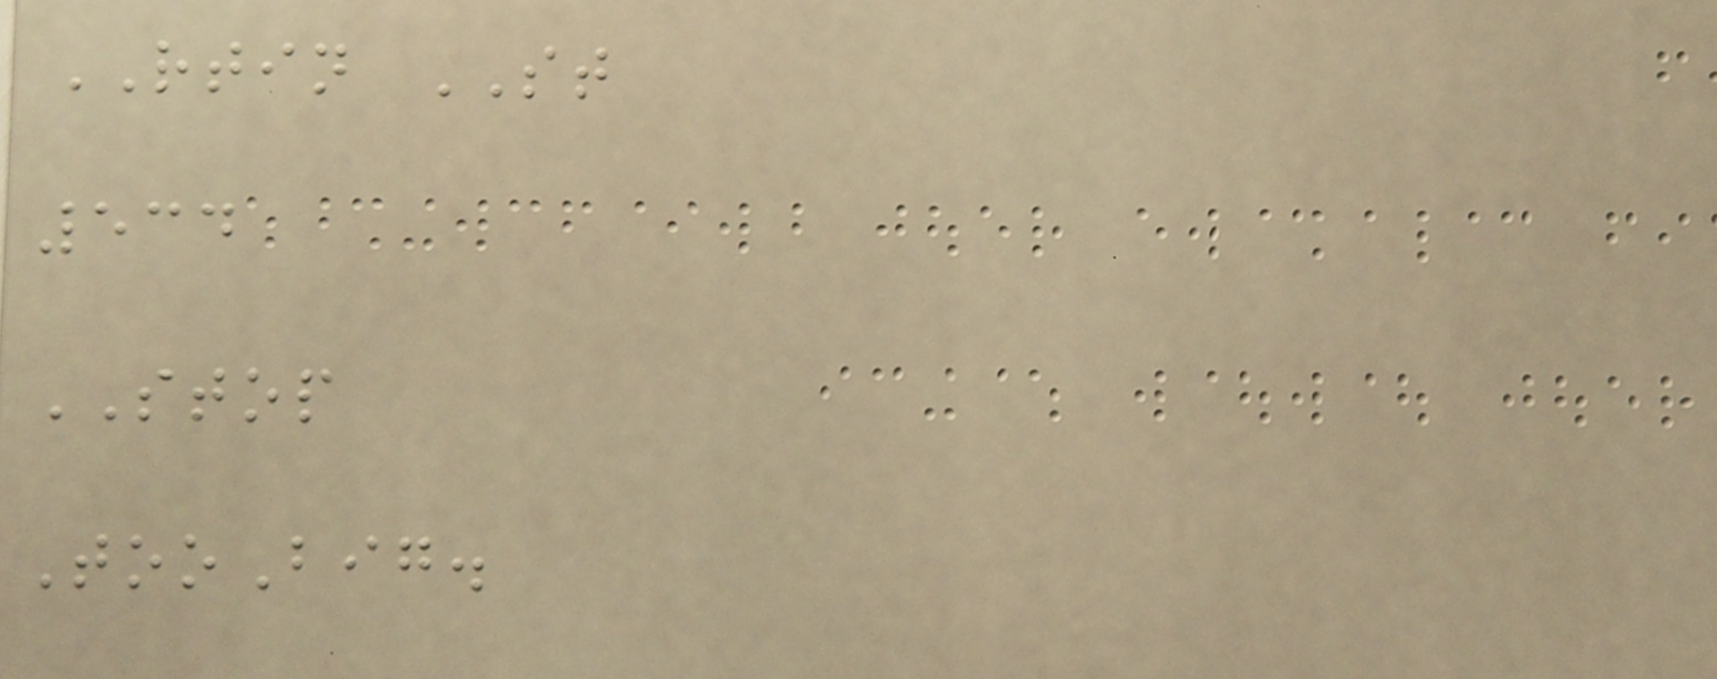RTIN ST
534
STOP
TooBig.
